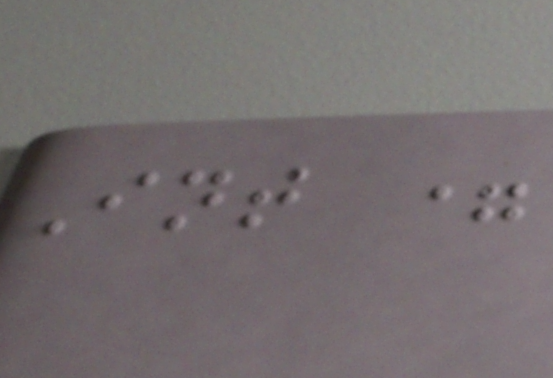Int =
